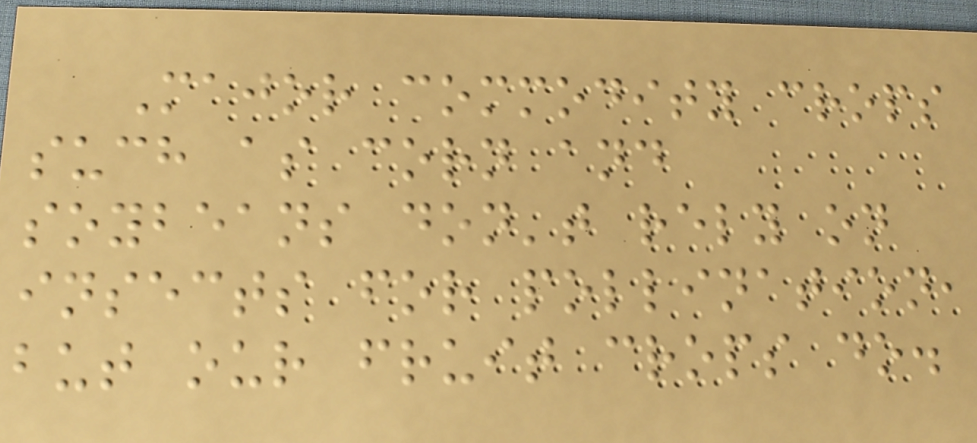Major commodity crops
such as corn and
soybeans don't rely on
insects for pollination,
but our fruit crops do.
